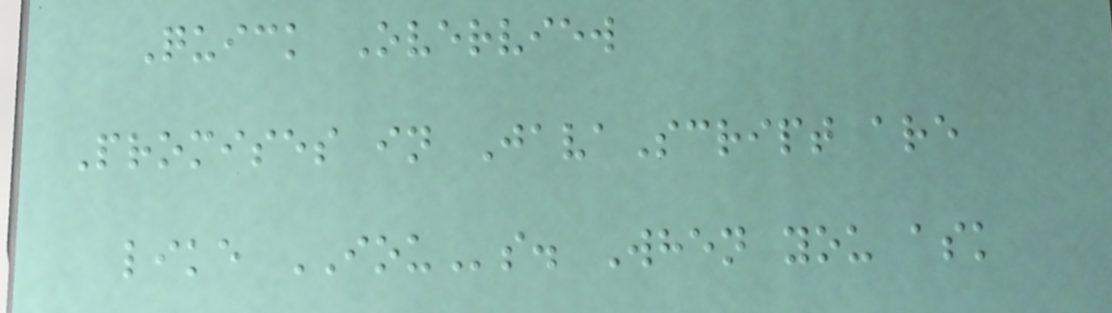Quick Overview
Promises in JavaScript are
like IOUs. When you ask
